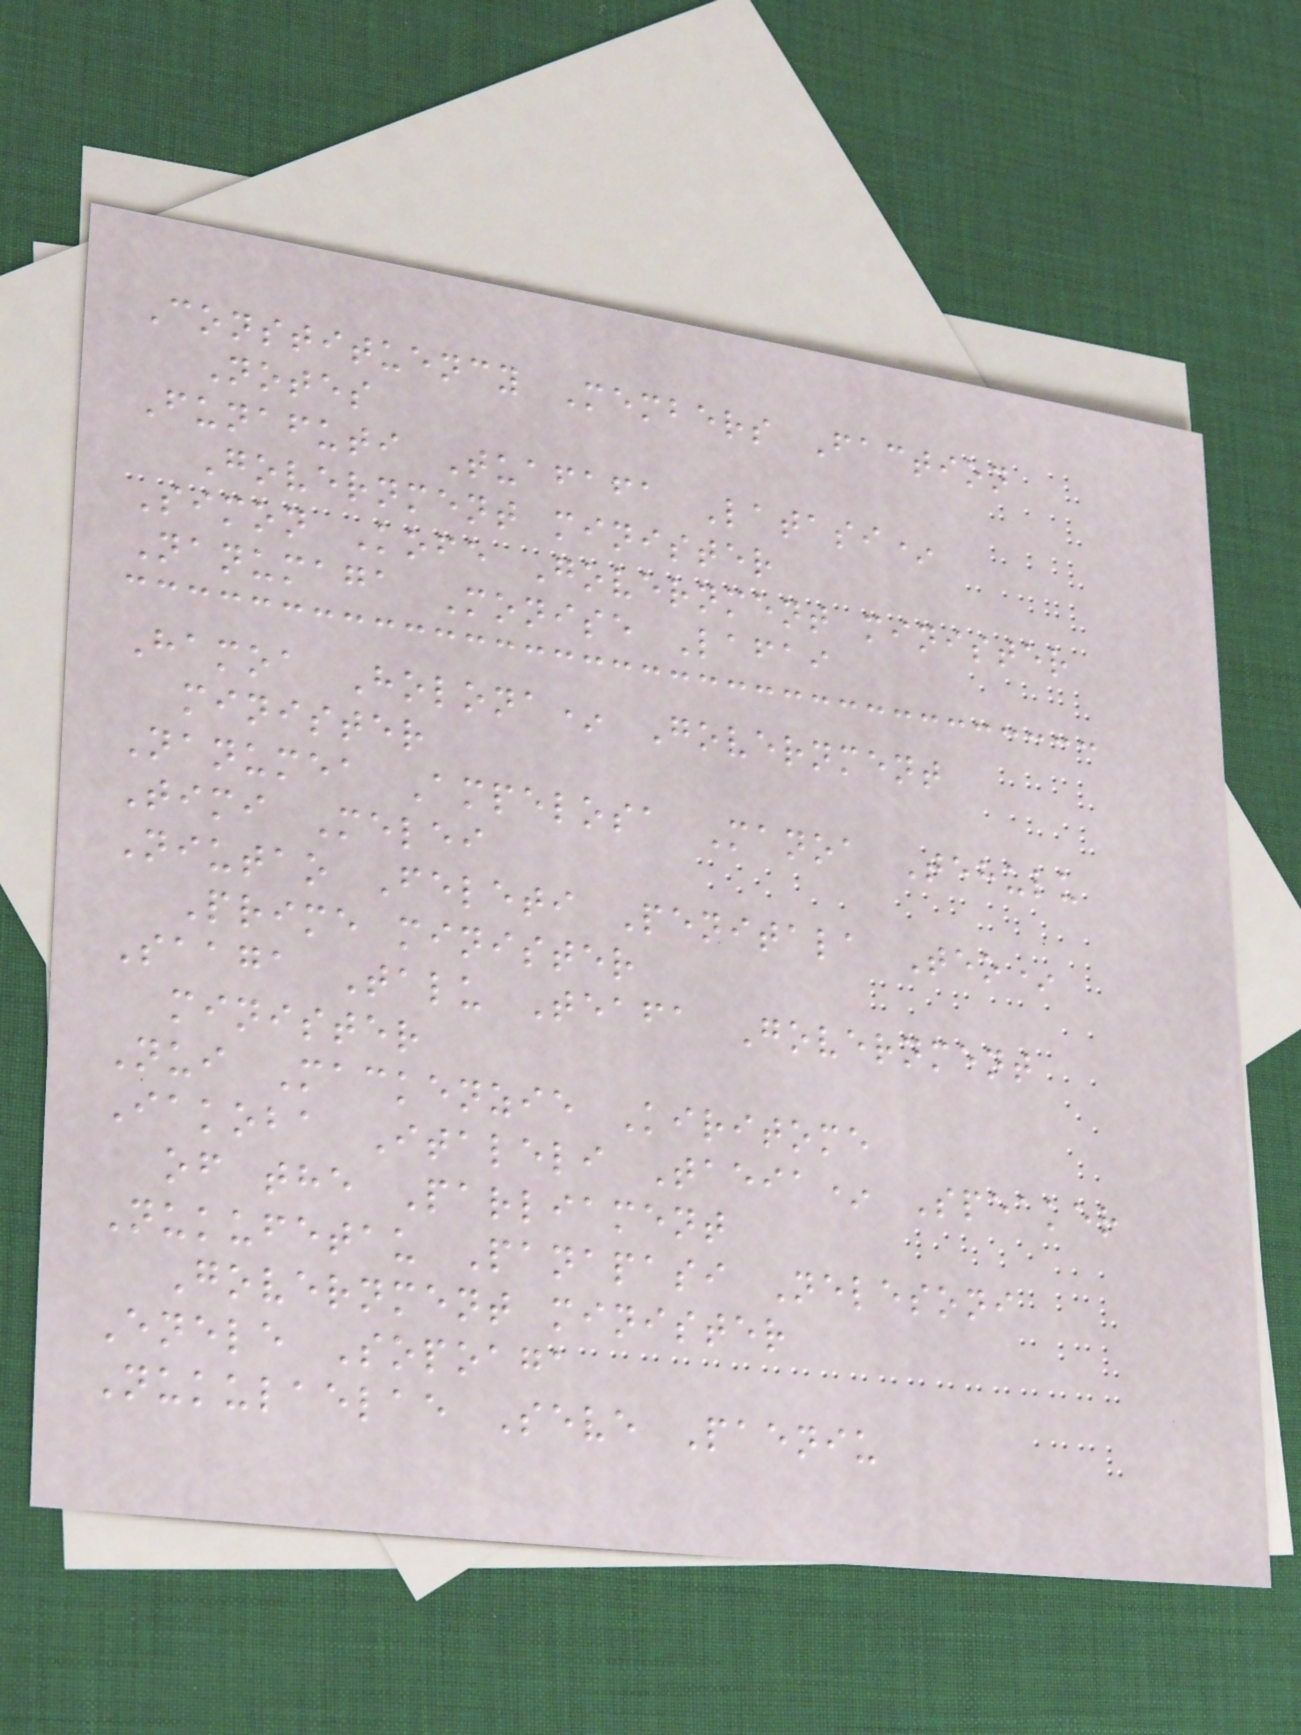Constituency Members Faction
Notes
Funafuti Tuafafa Latasi*
Government minister
Simon Kofe Government minister
Nanumaga Monise Lafai
Hamoa Holona* Government
minister
Nanumea Ampelosa Manoa Tehulu
Timi Melei
Niutao Feleti Penitala Teo*
Prime minister
Saaga Talu Teafa Government
minister
Nui Mackenzie Kiritome
Iakoba Italeli Taeia* Speaker
of the Parliament
Nukufetau Panapasi Nelesoni
Government minister
Enele Sopoaga
Nukulaelae Seve Paeniu
